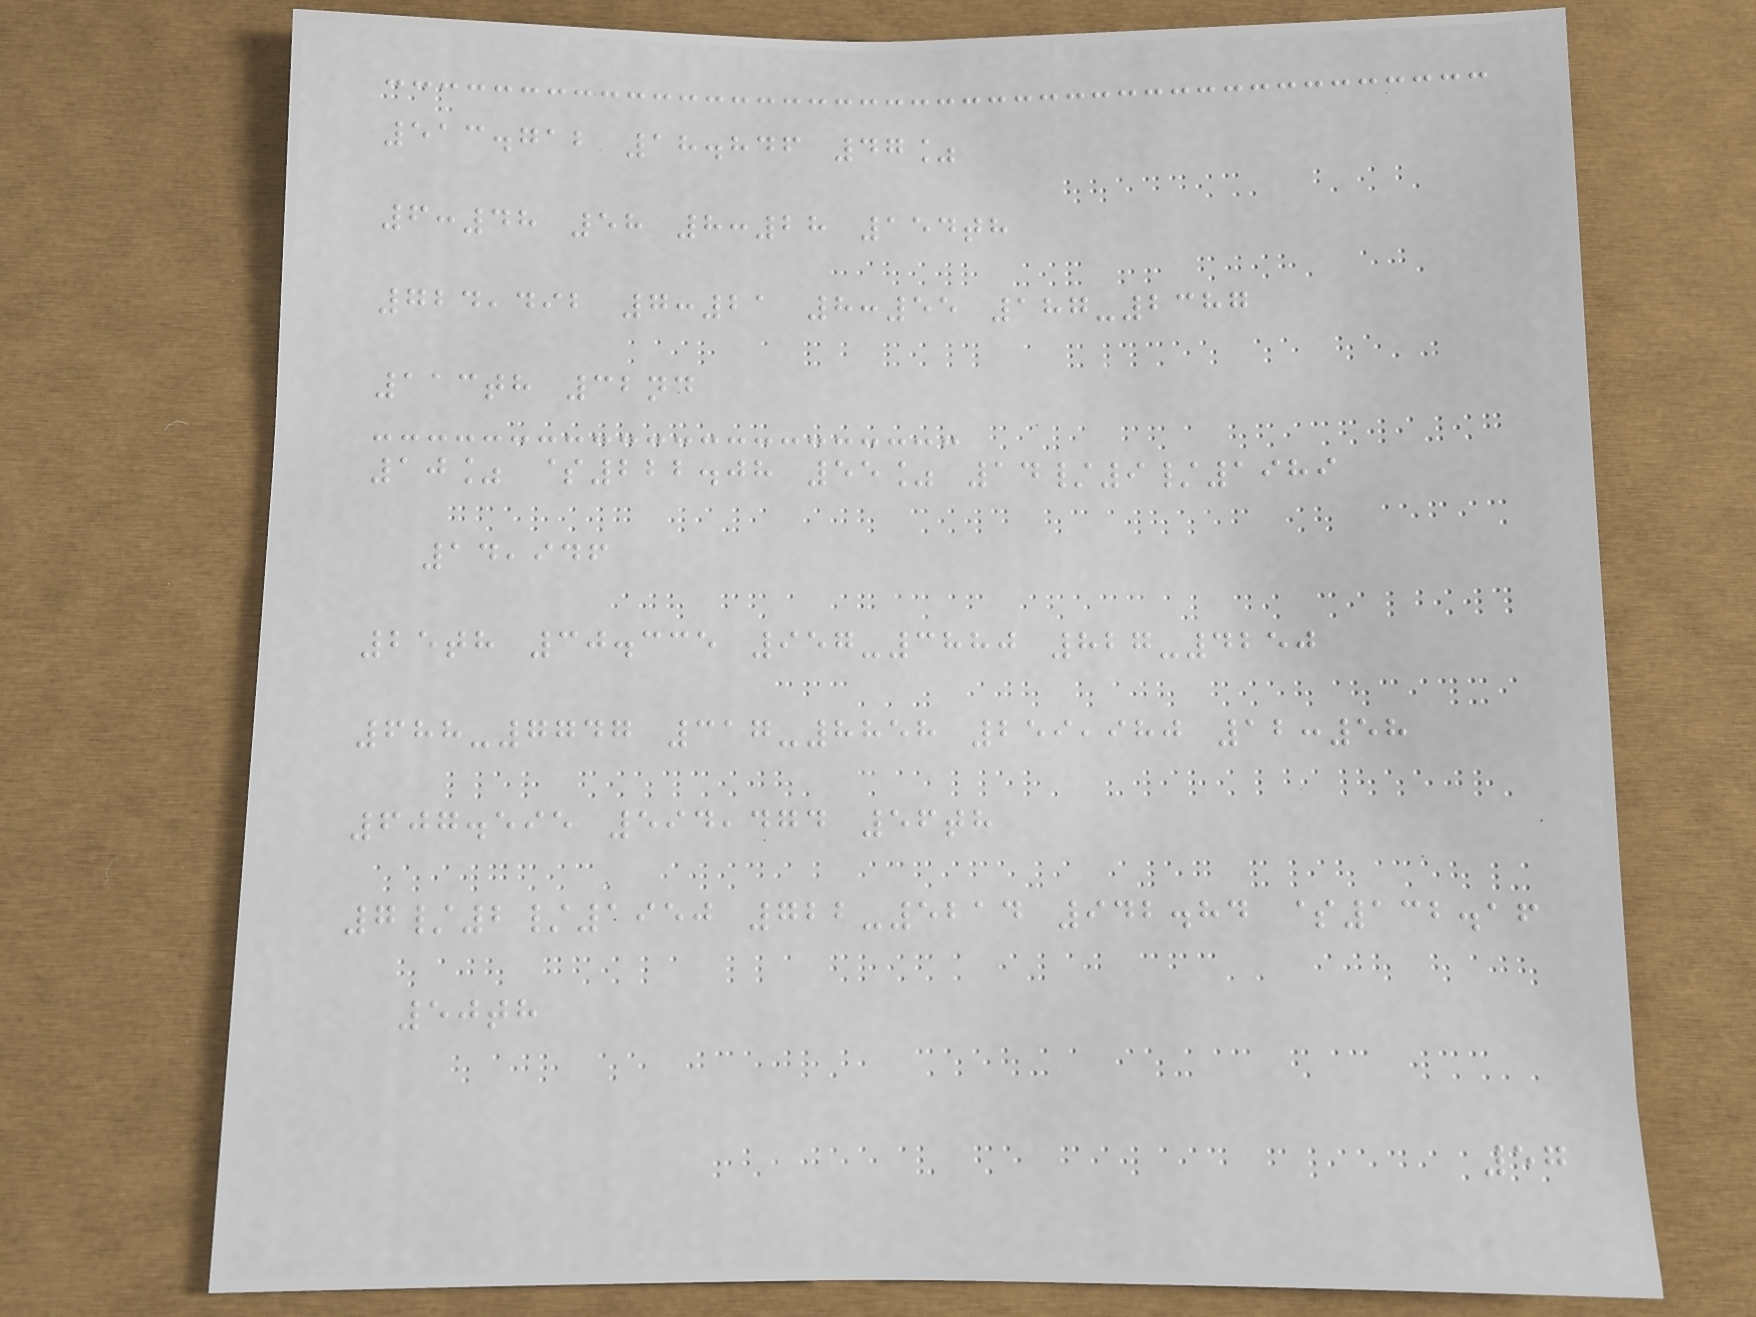513.712 18.846 47%
6:48 58 8:28 154th
724,492 7:21 8:55 187-2387
113th 32nd
10% $222.08 55% 14/9/1989
14,946
25th 30.335 957-3880 827-4250
688-7747 317-8858 259,980 12:58
607.595 594,474 56th
7/2/1950 722-5214 942.84 $132.16
50th
57
